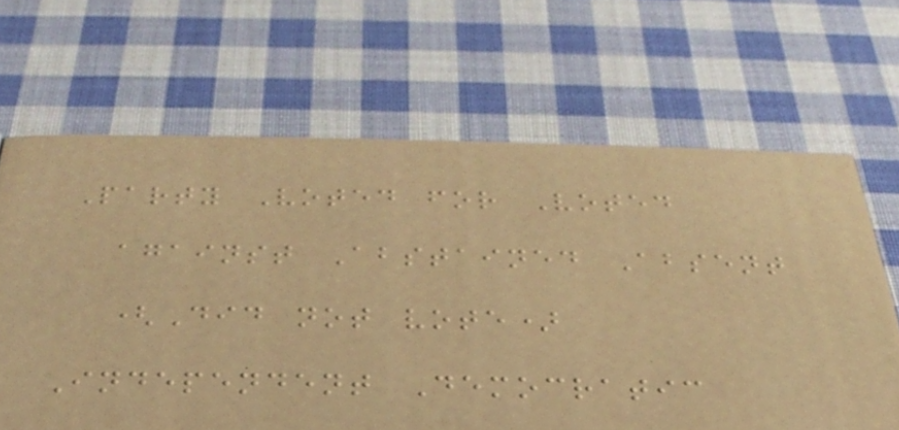Party Voted for Voted
against Abstained Absent
(Did not vote)
Independent Democratic
